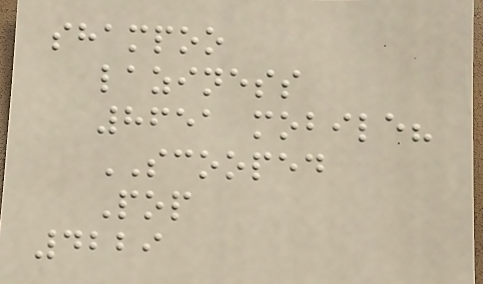shampoo
laziness
8651 mobile?
SCOOPED
Pop
4229
